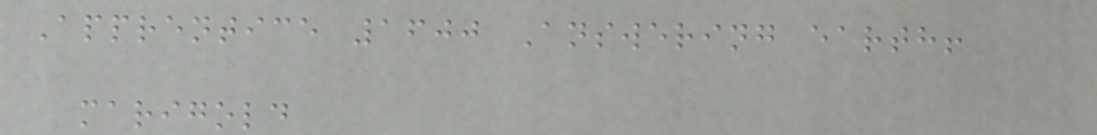Apprentice 1600 Answering earth!
marigold
